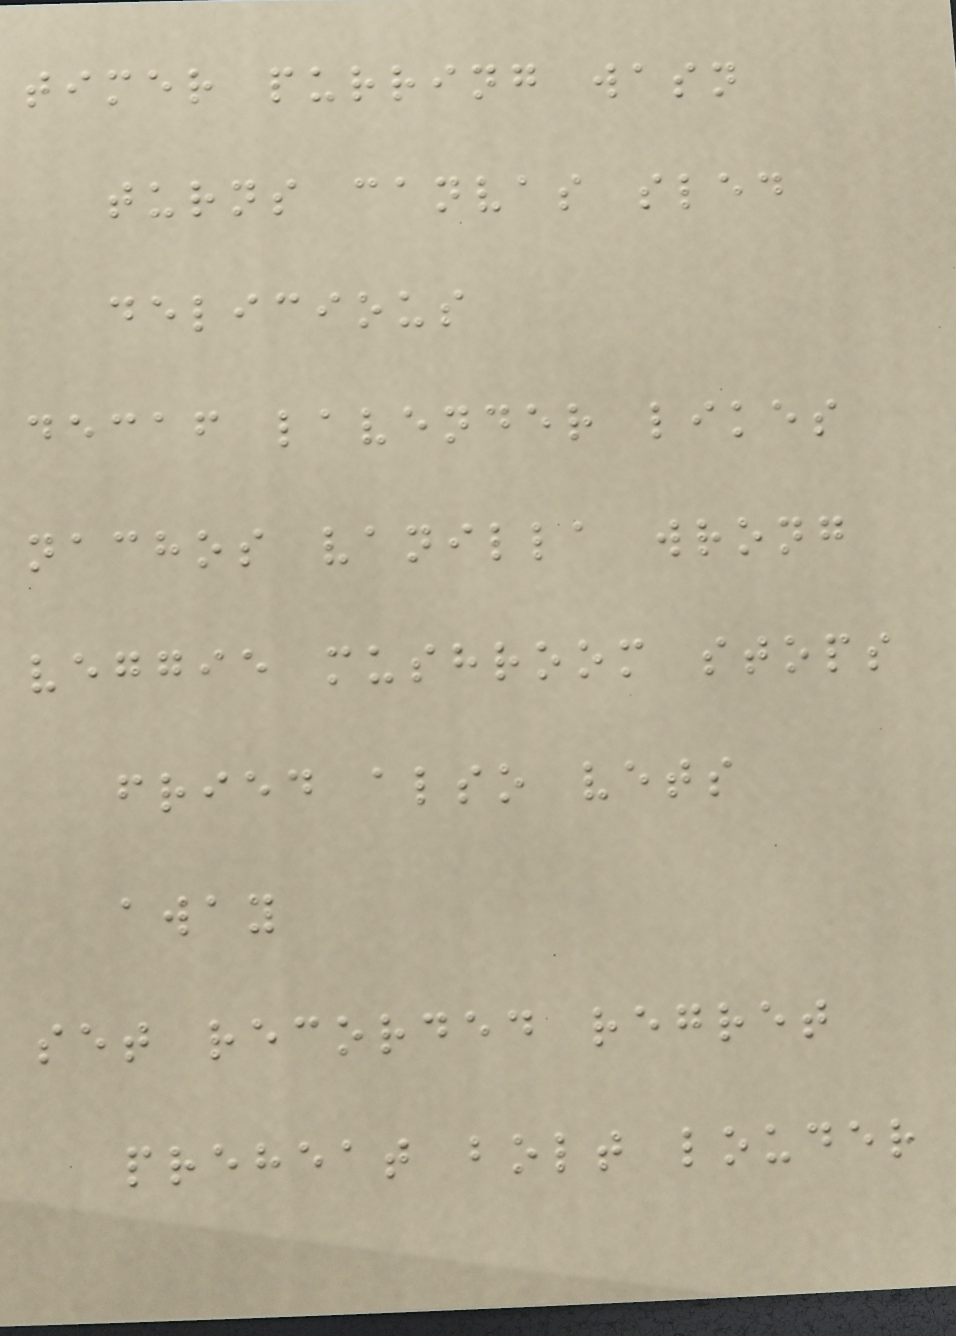timer purring wasn
turns canvas sled
delicious
decaf lavender likes
nachos vanilla wrong
veggie mushroom stops
fried also vets
away
set recorded regret
preheat bolt louder
